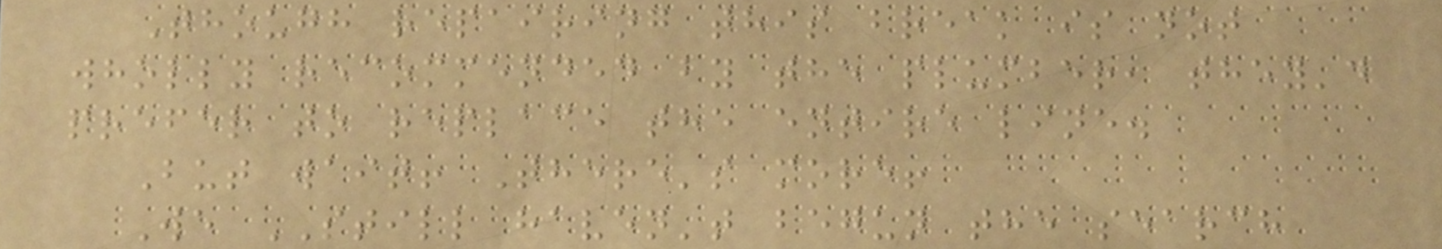Though repairing this break is not
wholly recommended by the plumber, they'd
prefer to replace the entire line.
But wait! There's more!
We STILL haven't begun the search
